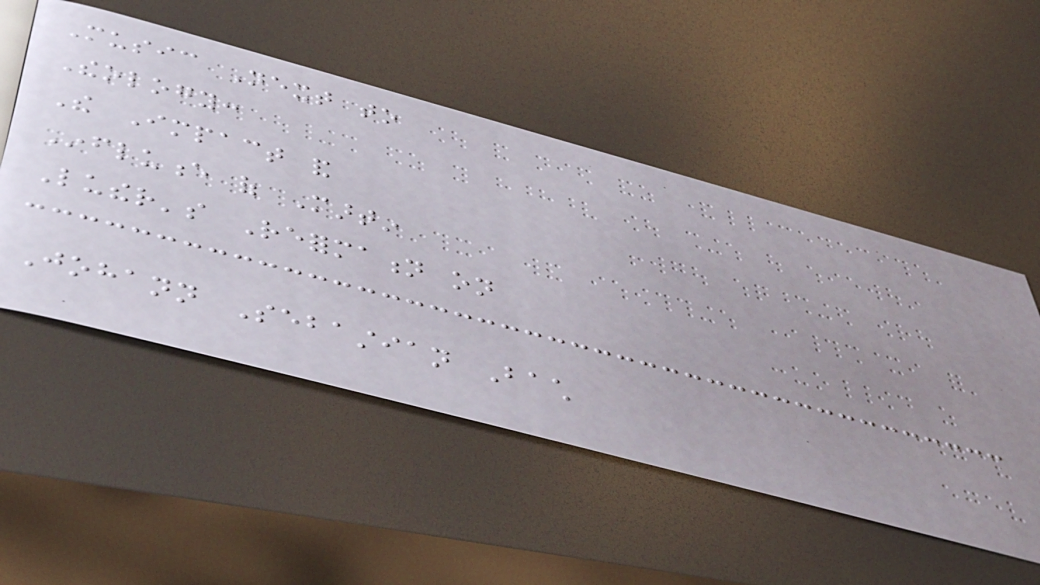Music Next to
Theology:
The Impact and
Influence of Martin
Luther's Reformation on
Johann Sebastian Bach
